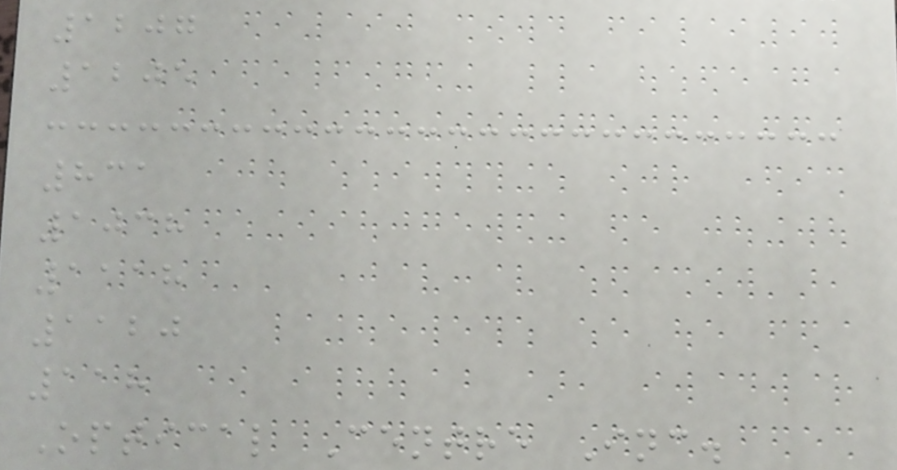1207
1205
831
1038
1118
1120
118
Optical Centre Inc.
